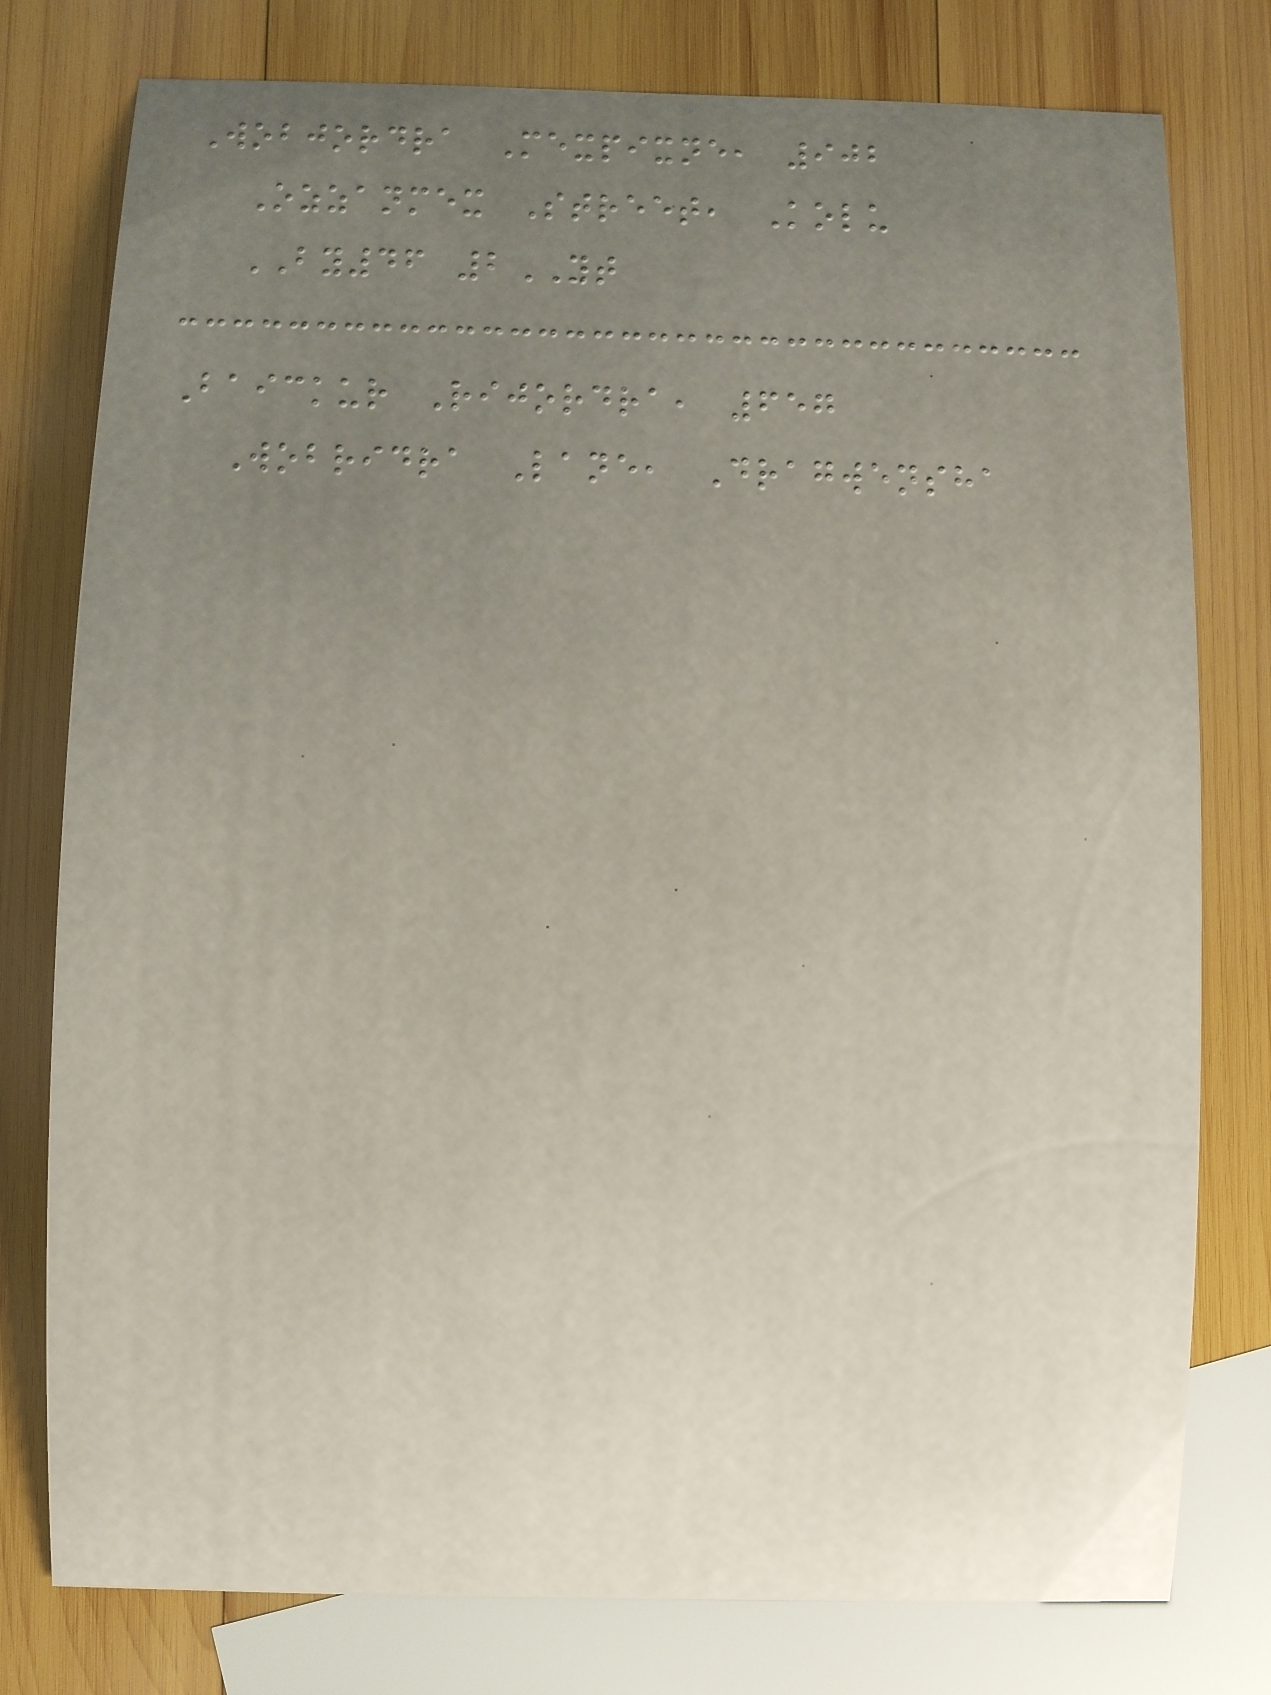Wobjordra Mexpixne, 902
Ozzanmex Street, Kolu
BY46 2YT
Baickur Rijordra, 657
Wobridra Lane, Dragwensha
